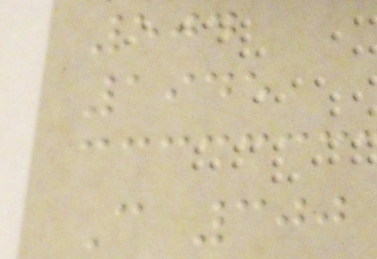504
1945
C 300
